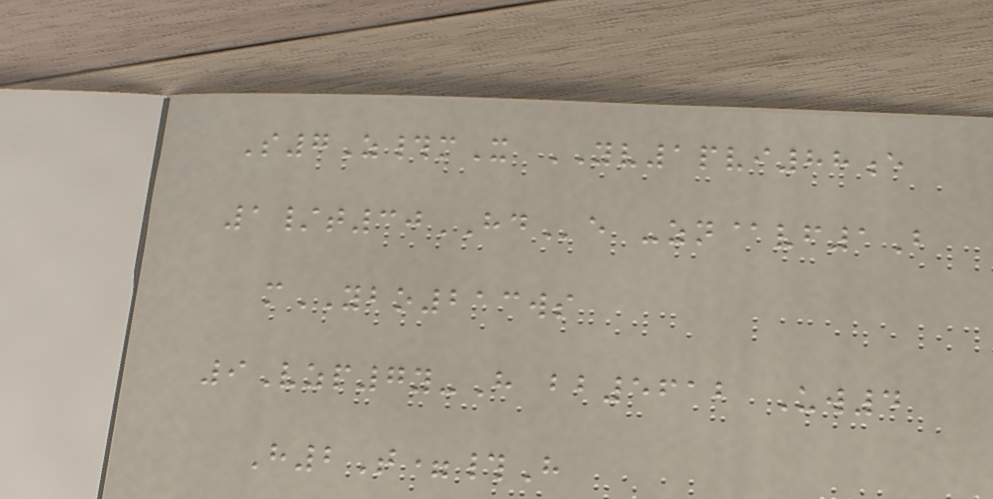S7Z#mX YV1pvi88e
1/t30HDe -zn@vf1B
mYBO213ws
9Vzp7y-H bb5612 Uw4
H2T=#H
